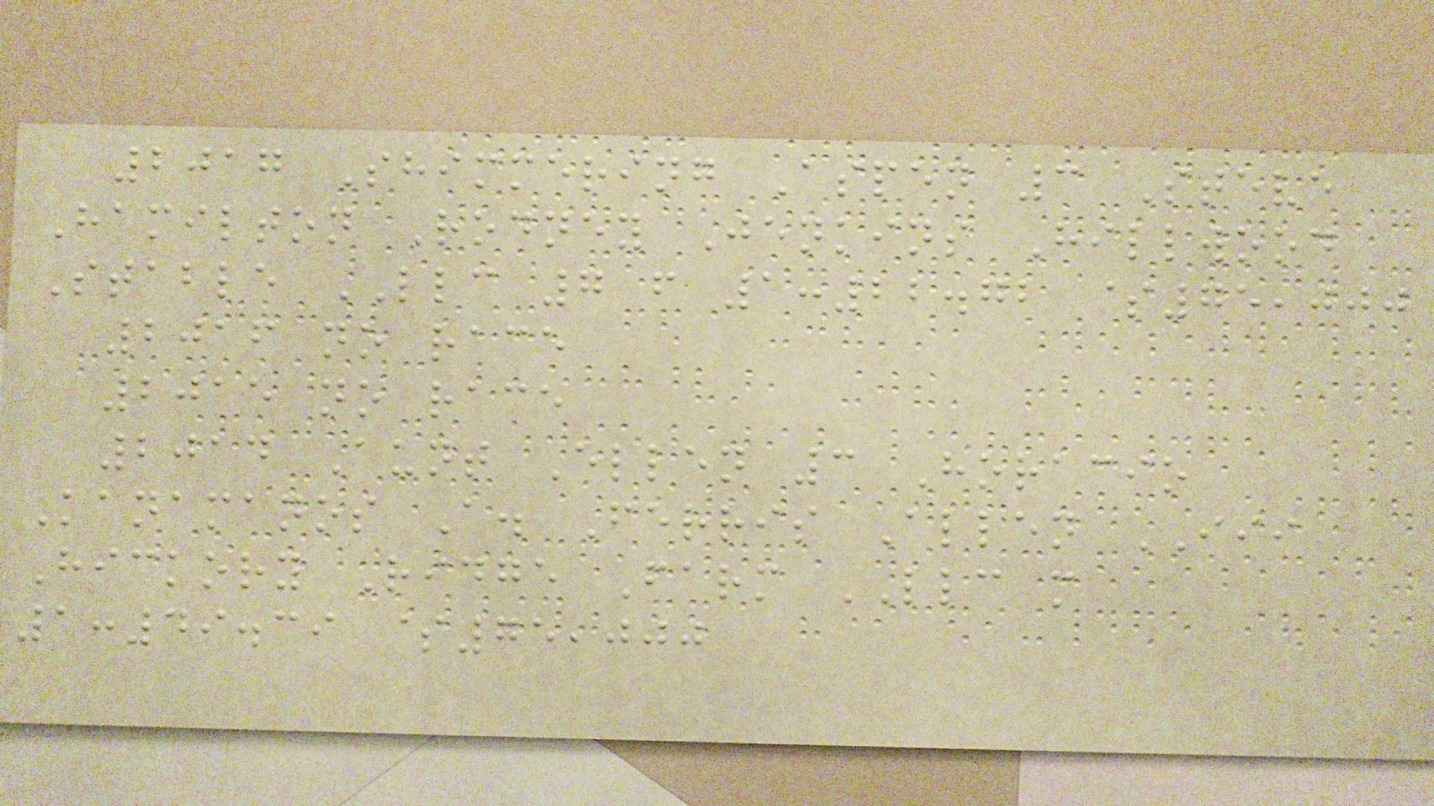2017 Shimmering Aspen 3 Steve
Hamilton Rodney Jenkins Hillwood
Stable LLC 7 f 1:22.72 $75,000
2016 no race
2015 no race
2014 Aunt Ellen 3 Horacio
Kanamanos A. Ferris Allen III
Hickory Ridge Farm LLC m
1:49.39 $75,000
